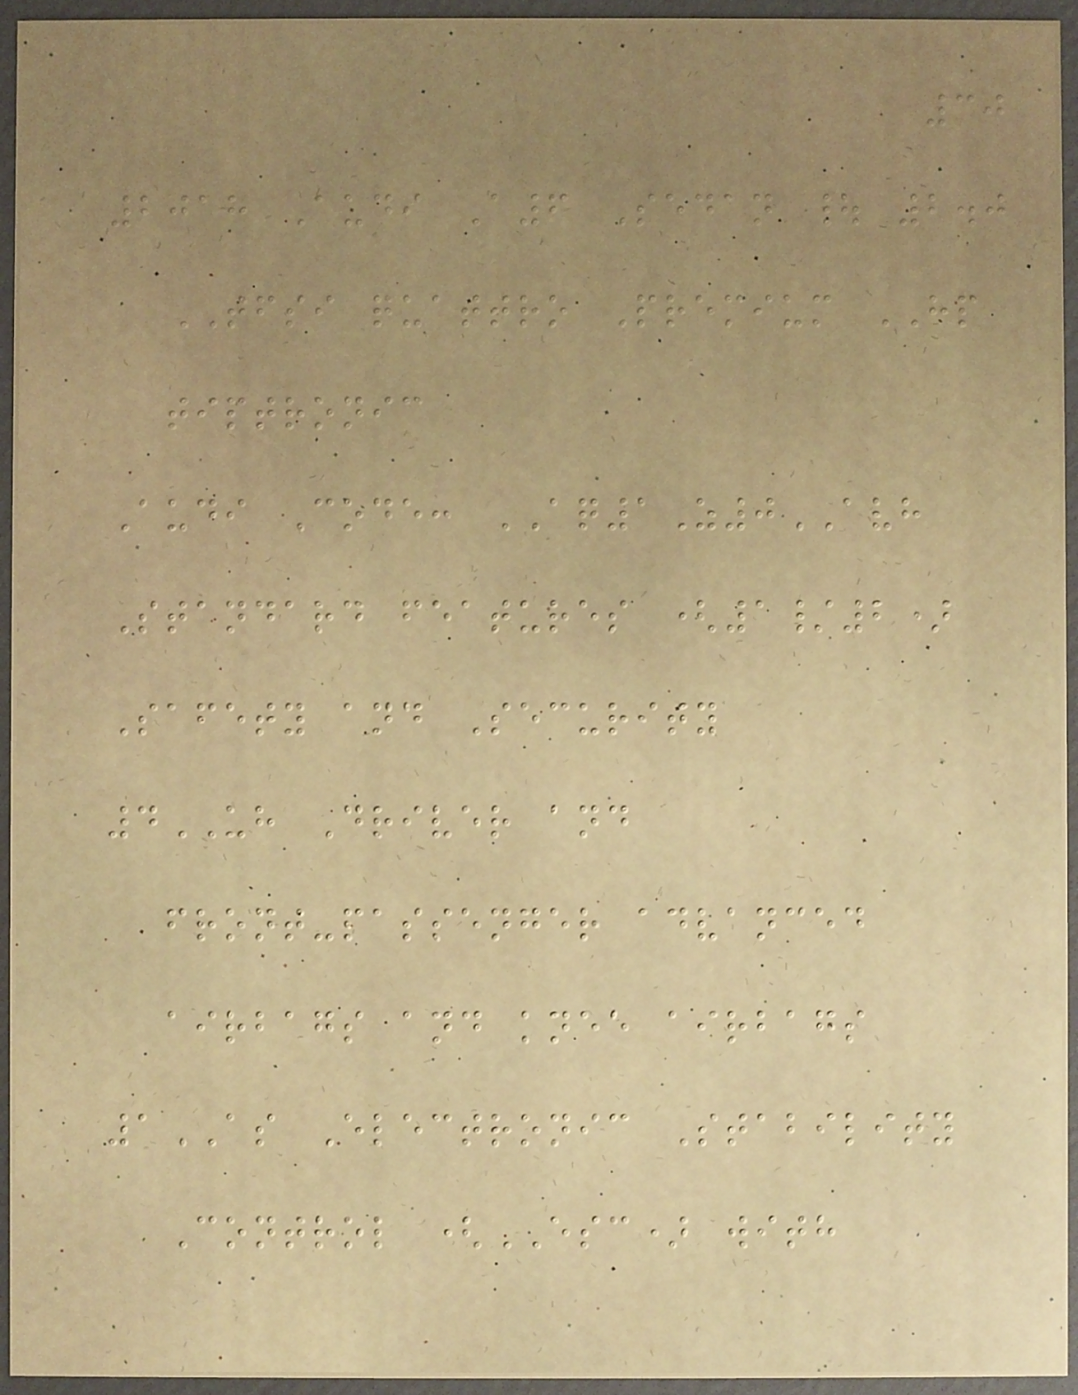30
2018 Audi A6 Sedan | 2.0
TFSI quattro Premium HP
tiptronic
Audi Code: AQ1Z0AVH
Standard features (1/2)
Safety and Security
4UH Driver and
front-passenger advanced
airbags and knee airbags
1AS Electronic Stability
Control (ESC) with
